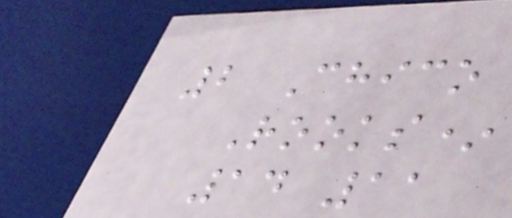2 Chico
Rooks*
14 11
